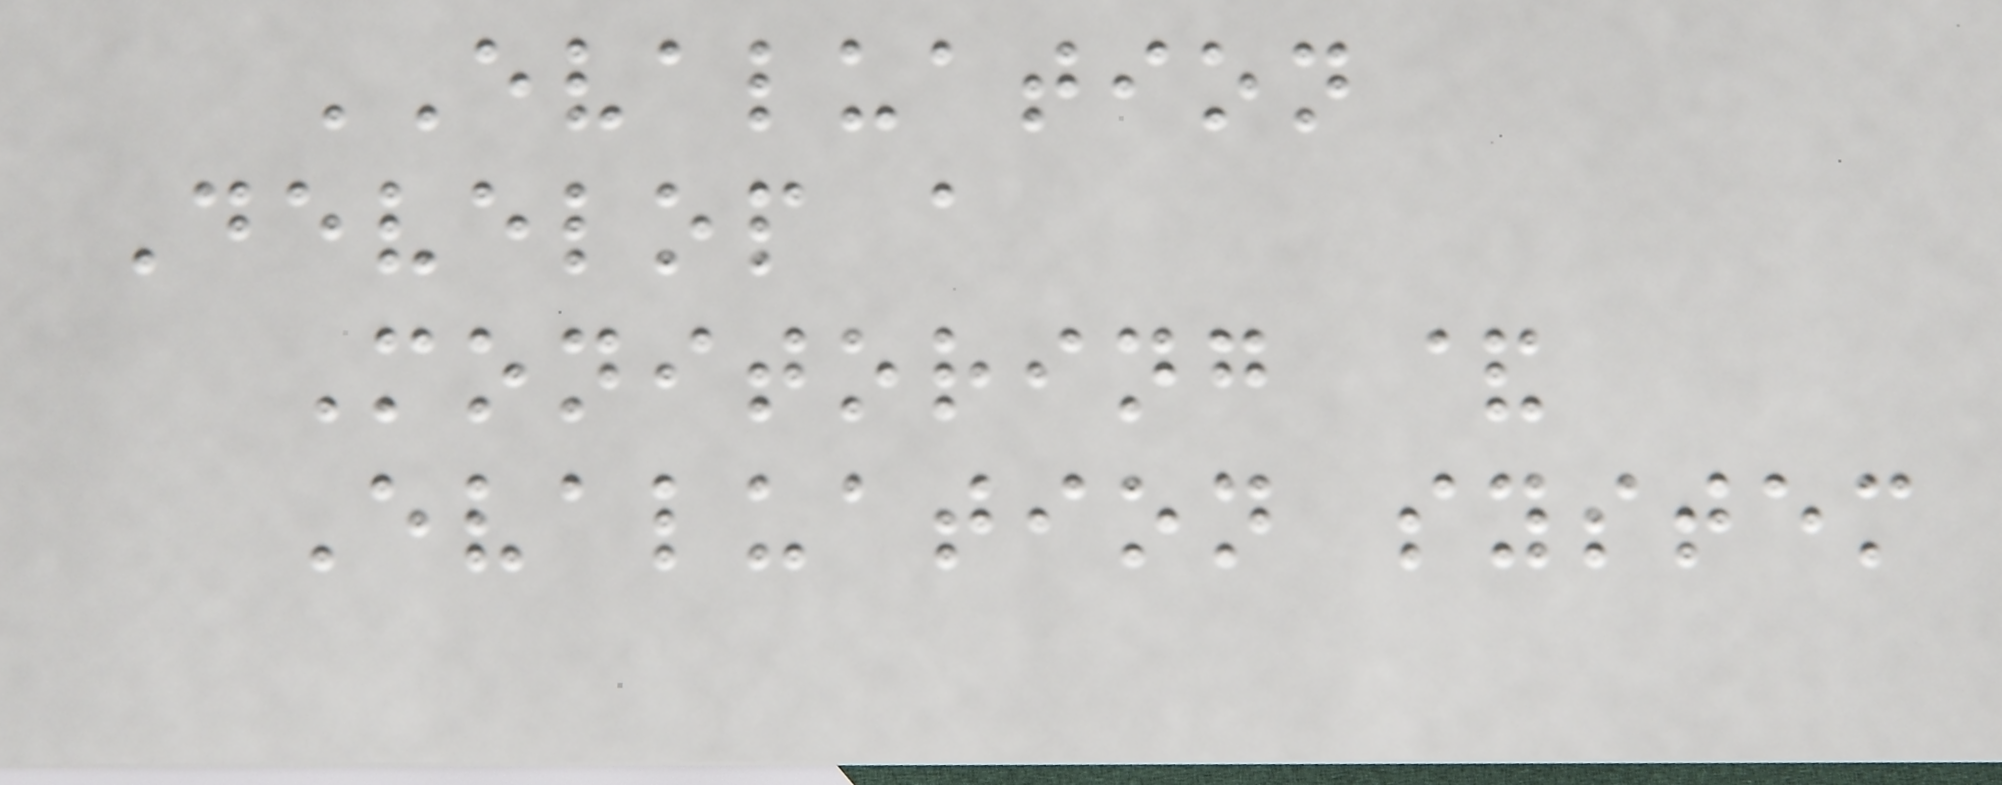EVALUATION
Develop a
Monitoring &
Evaluation system
